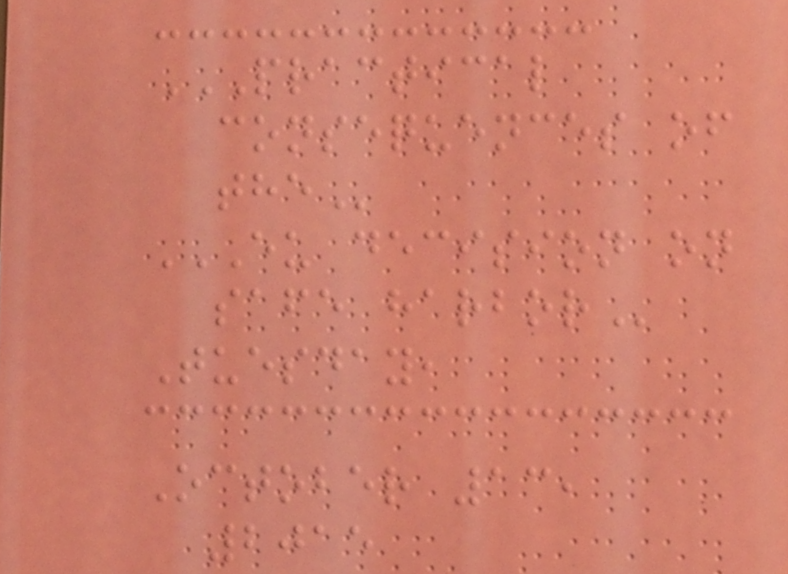PRACTICAL
CONSEQUENCES OF
THE
EU DECISION ON
SAFE HARBOR
Tuesday,
October 13,
2015
